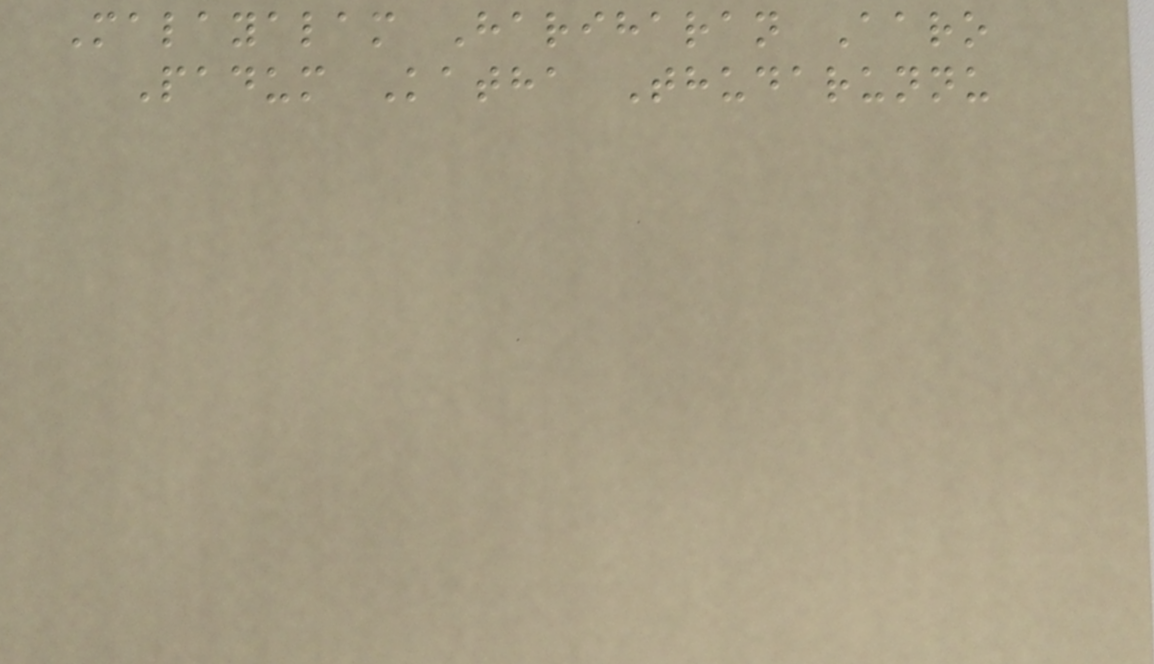Malayalam Hariharan Aaro
Padum Katha Thudarunnu
